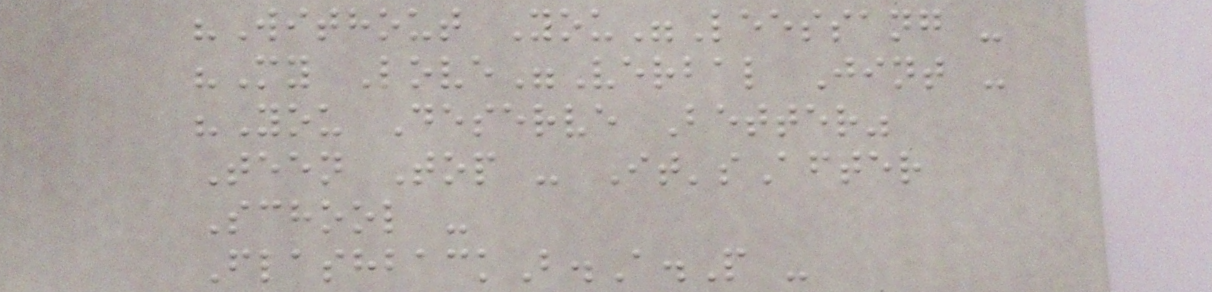"Without You"Leessang -
"My Love"Verbal Jint -
"You Deserve Better"
Teen Top - It'sAfter
School -
FlashbackB.A.P -
